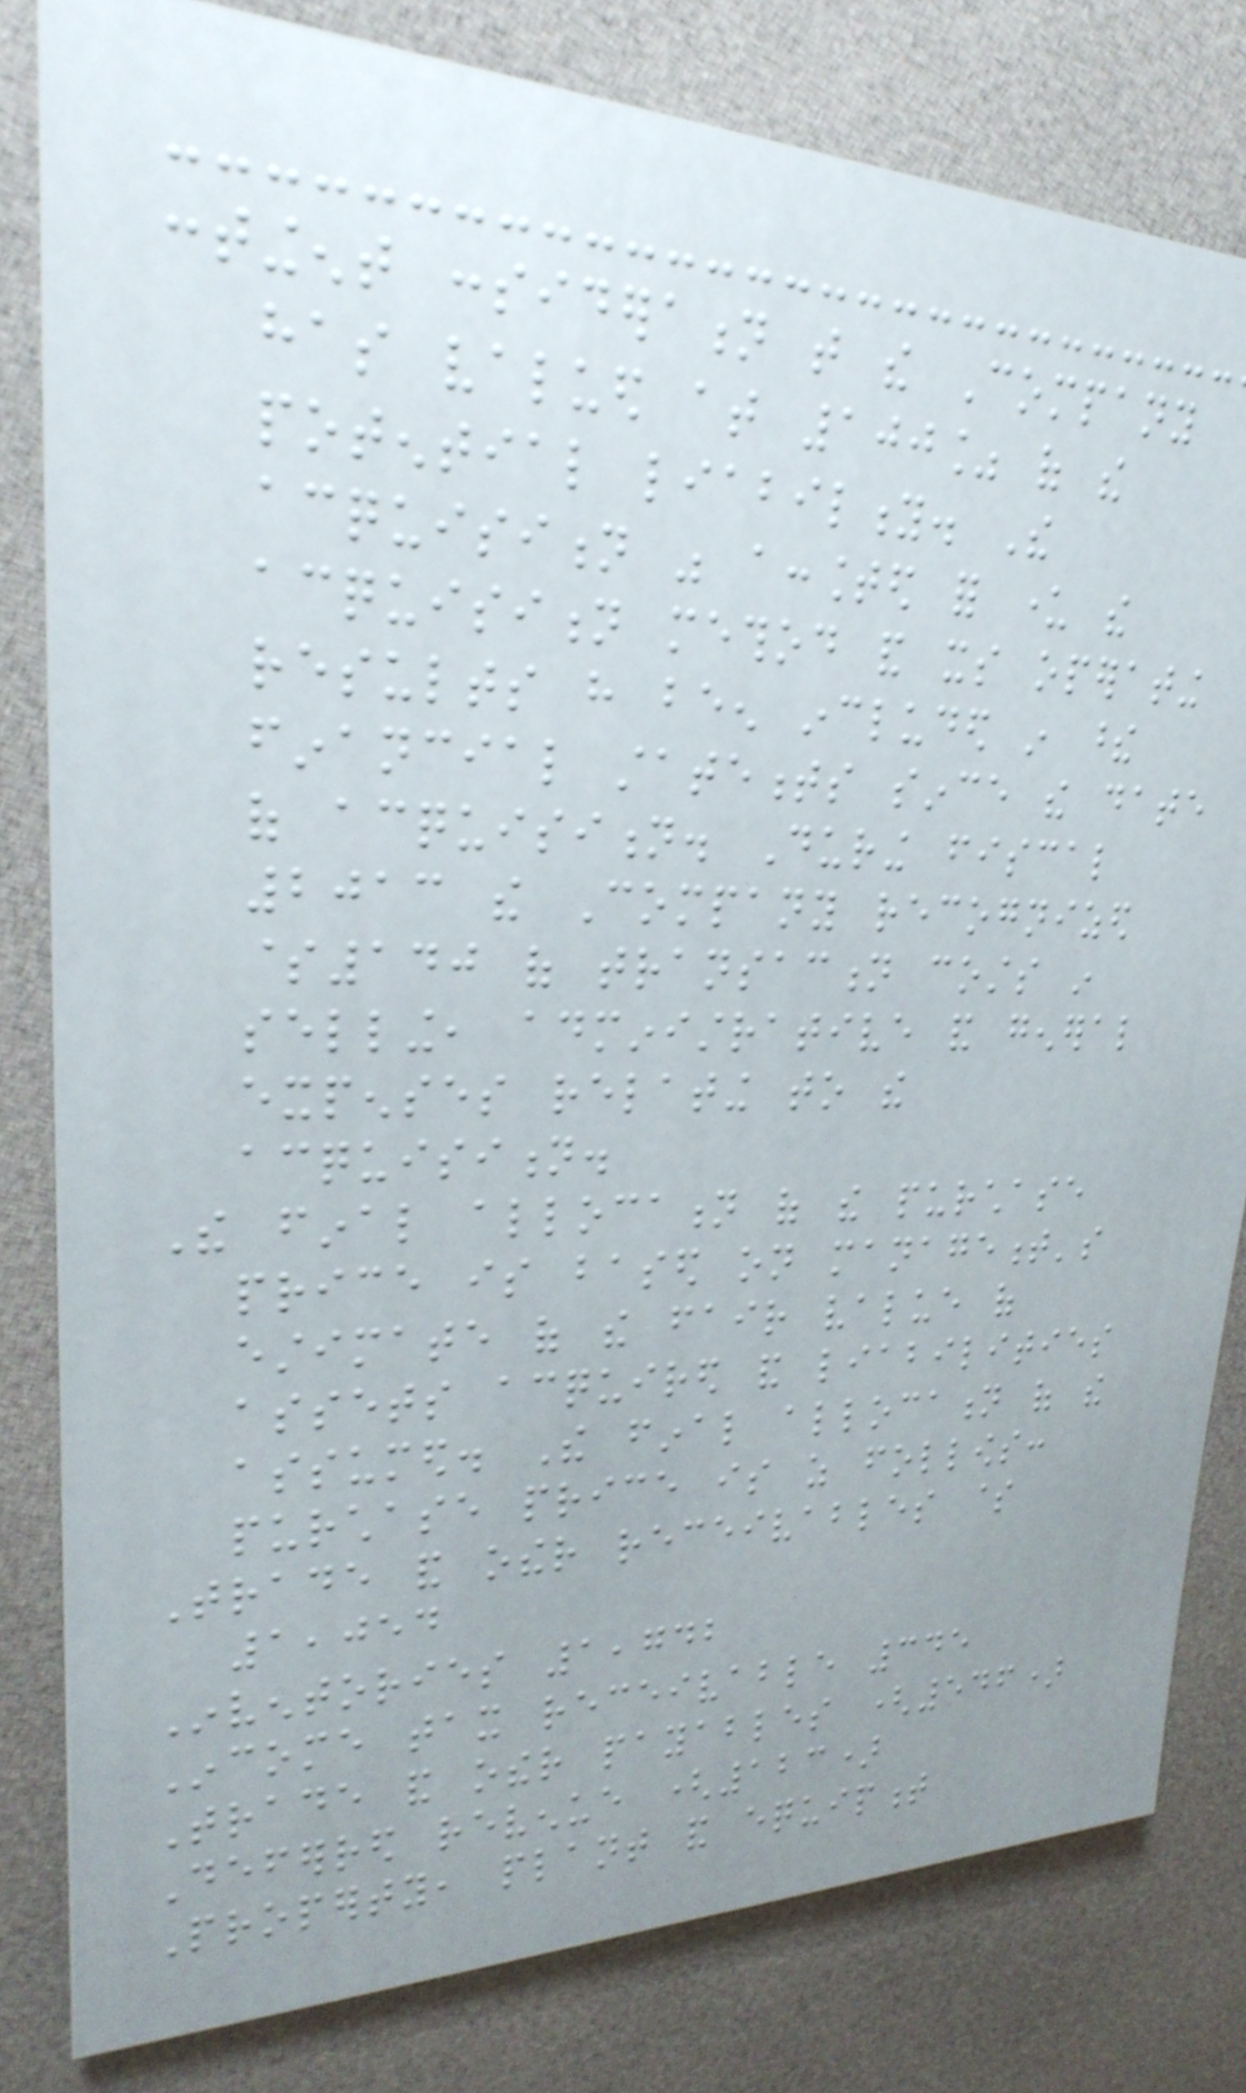contingent consideration that the Company
has valued at 100% of the
potential liability. The
acquisition was accounted for under the
acquisition method and its operating
results have been included in these
financial statements since the date
of acquisition. During fiscal
2013 the Company recognized
$140 of transaction costs in
selling, administrative and general
expenses relating to the
acquisition.
The final allocation of the purchase
price is based on management's
estimate of the fair value of
assets acquired and liabilities
assumed. The final allocation of the
purchase price is as follows:
Trade and other receivables $
1,054
Inventories 1,742
Income tax receivable 345
Trade and other payables (546)
Deferred revenue (123)
Property, plant and equipment
